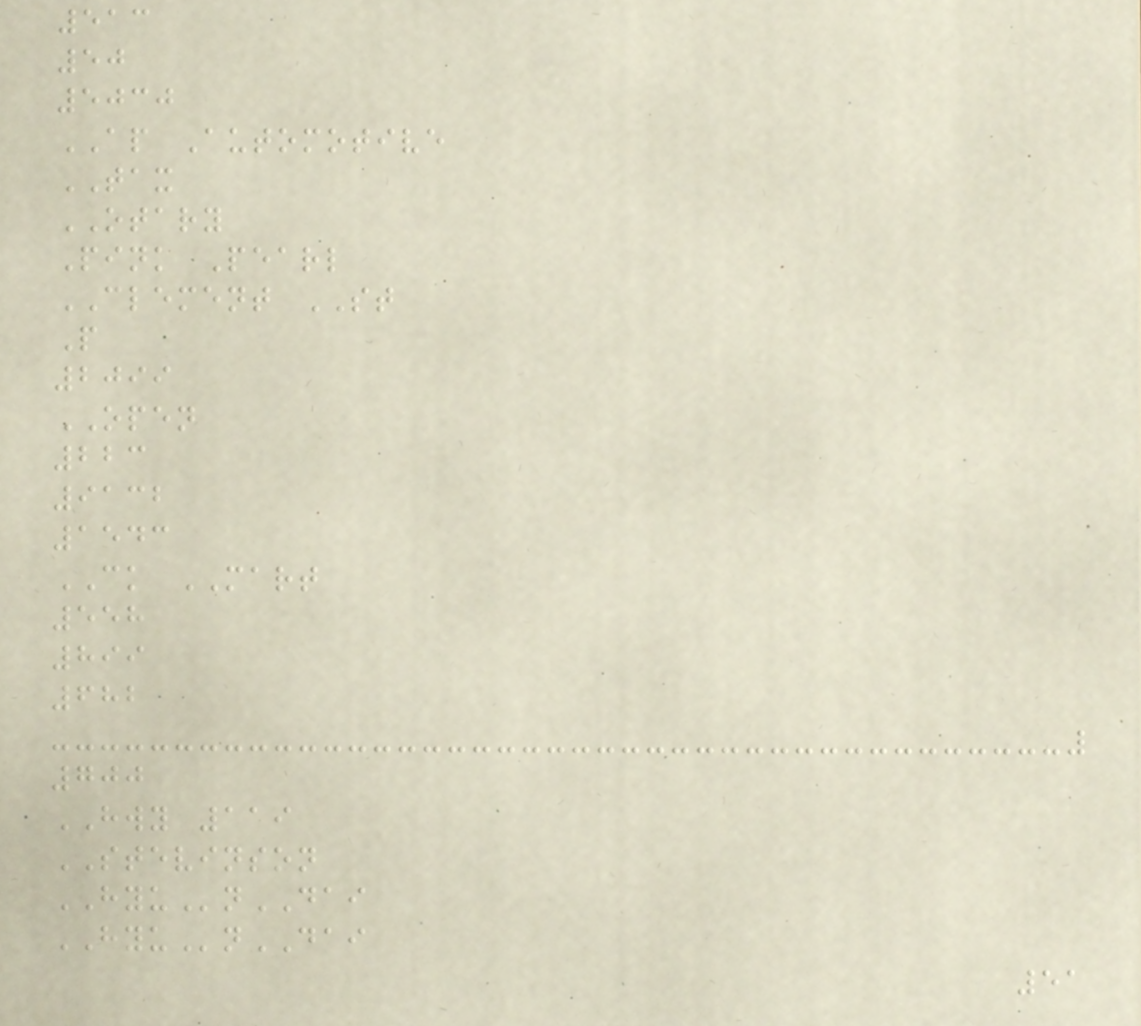513
50
5030
AP Automotive
TAX
OTARY
Pink Pearl
CLEMENT ST
P
2099
OPEN
223
9132
1543
CK MART
558
899
682
700
HWY 119
STEVINSON
HYUnDAI
HYUnDAI
51
